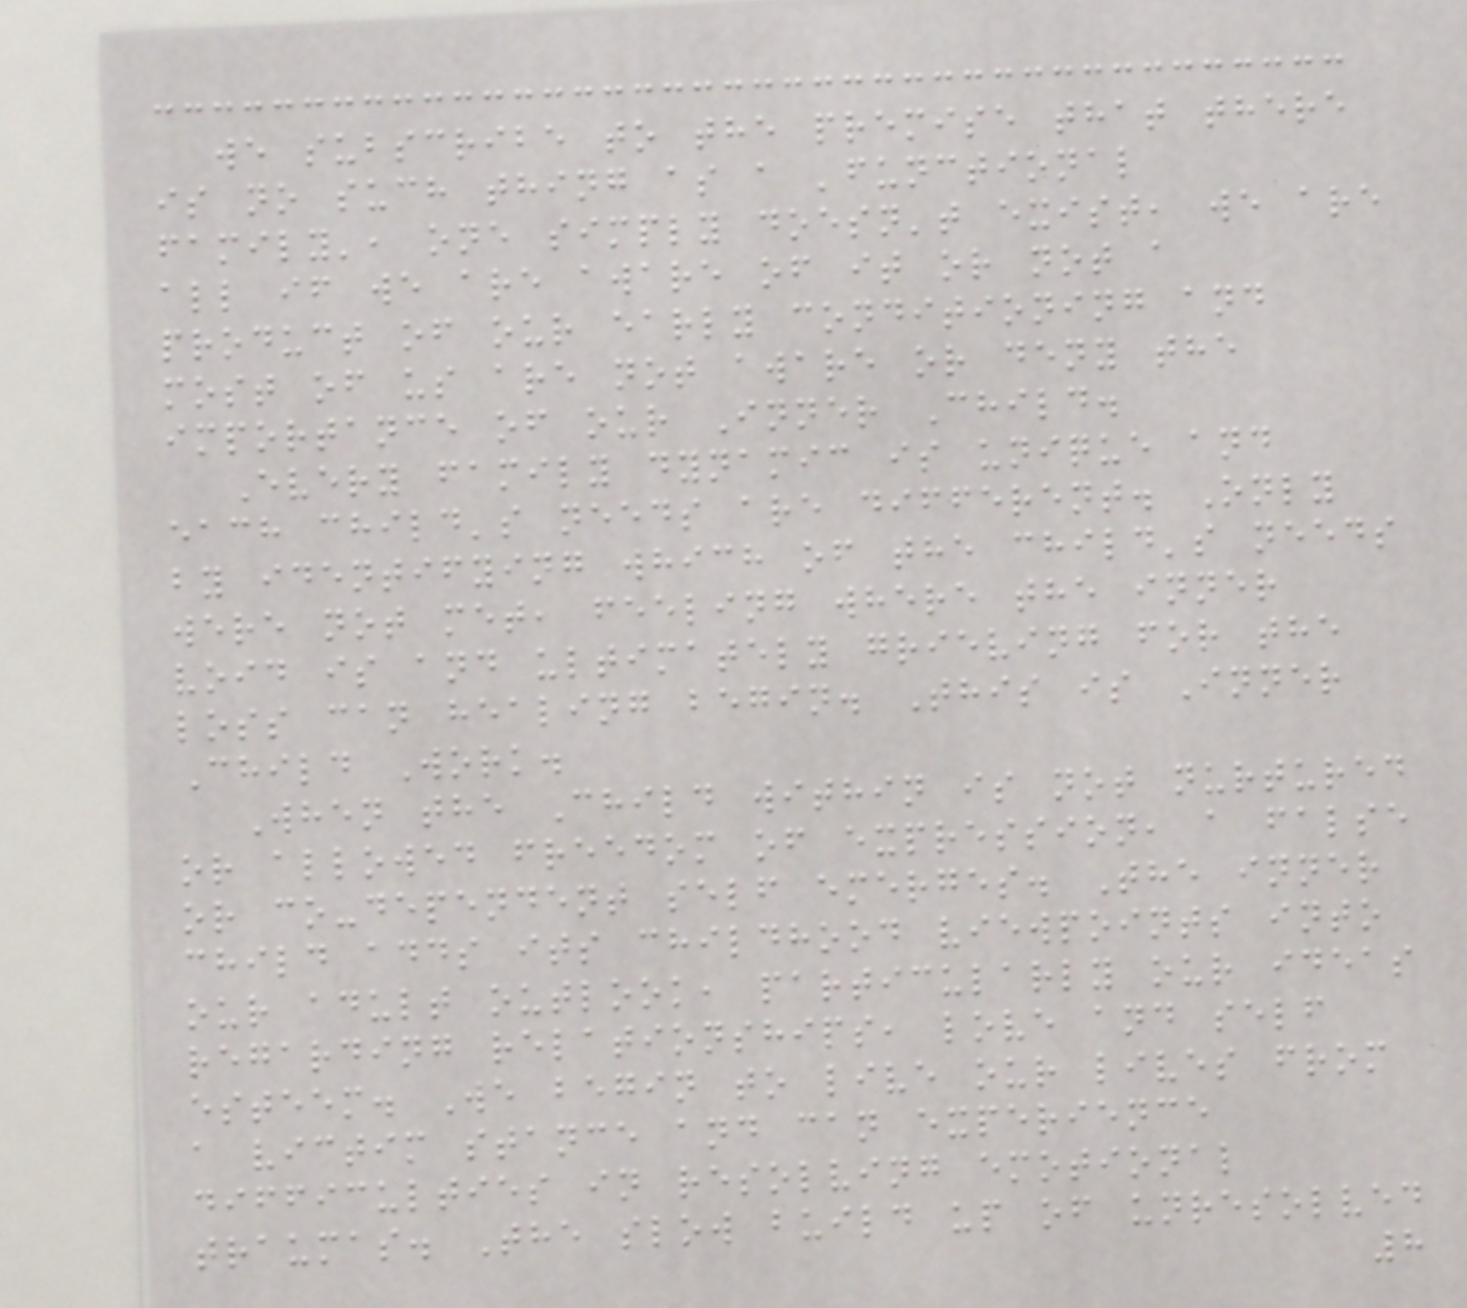we subscribe to the premise that there
is no such thing as a 'functional
family', one simply doesn't exist, we are
all if we are aware of it or not a
product of our early conditioning and
most of us are not aware or deny the
importance of our Inner Child.
Every family dynamic is unique and
each child's needs are different. Only
by identifying which of the child's needs
were not met, feeling where the inner
void is and ultimately grieving for the
loss can healing begin. This is Inner
Child Work.
When the Child within is not nurtured
or allowed freedom of expression, a false
or co-dependent self emerges. The inner
child adds its childhood viewpoints into
our adult outlook, particularly our ideas
regarding relationships, love and self
esteem. We begin to live our lives from
a victim stance and can experience
difficulties in resolving emotional
traumas. The slow build up of unresolved
8
